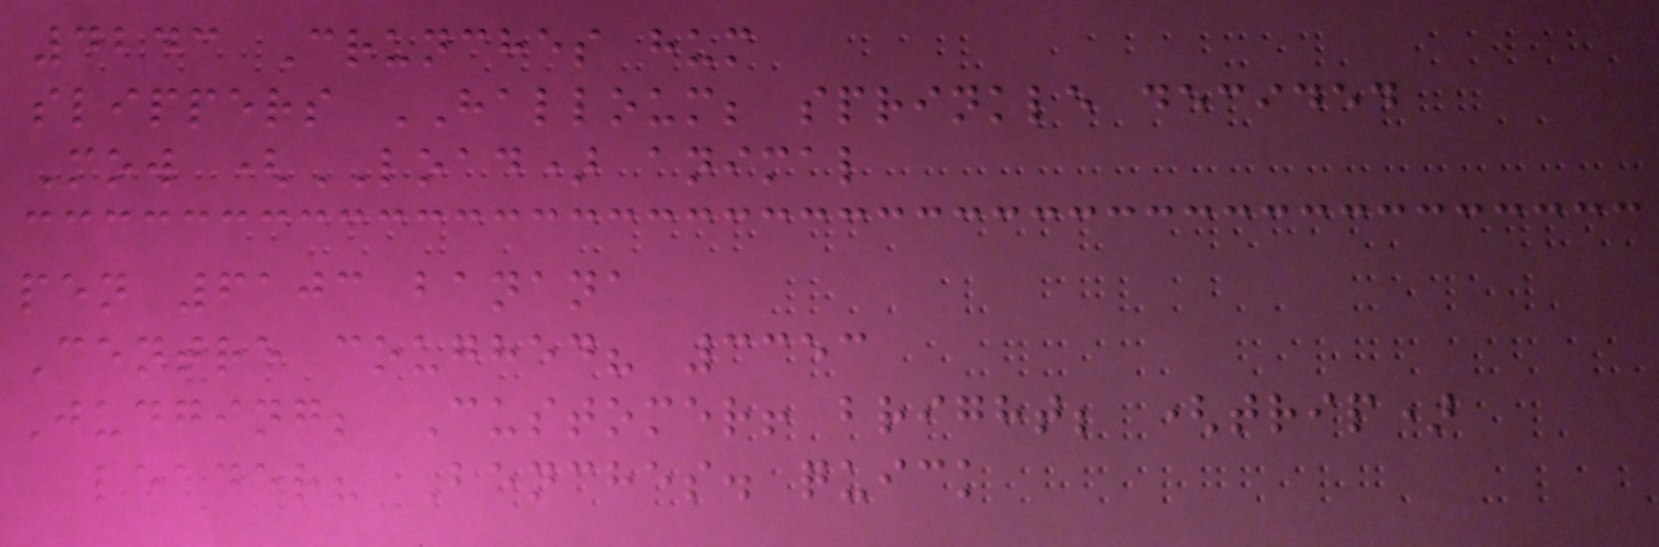4243 Crunches hum
slippers HALLOUM; sprinkle decided
Mow (LOAD) animal
pen 6103 banana
Centre coughed? 3353
Judging; Customer! bright; (trip)
leader? Benches. quick
